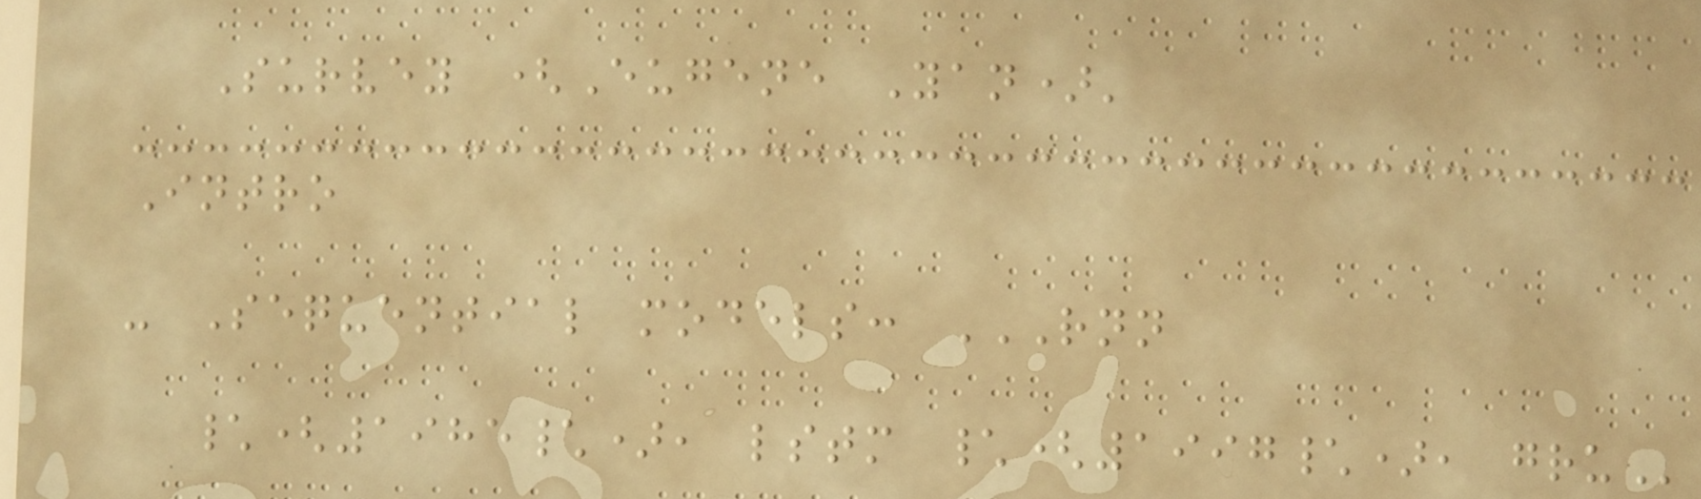Survey (Eugene Yan)'
Intro
- Sequential models: RNN
\(1985\), LSTM \(1997\), GRU
